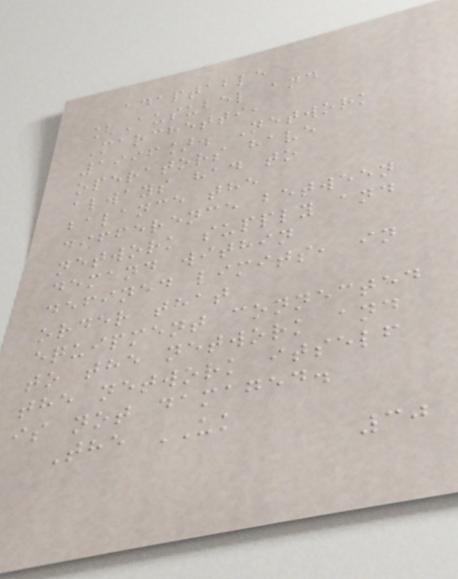adaptable
[Ausubel and
Marchetti,
1996]. Network
operators have
always had to
balance the
difference between
network supply and
demand within
defined limits, in
order that
equipment connected
to the network and
the network itself
is not damaged.
The UK
30
